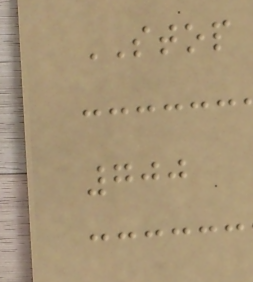STOP
700
